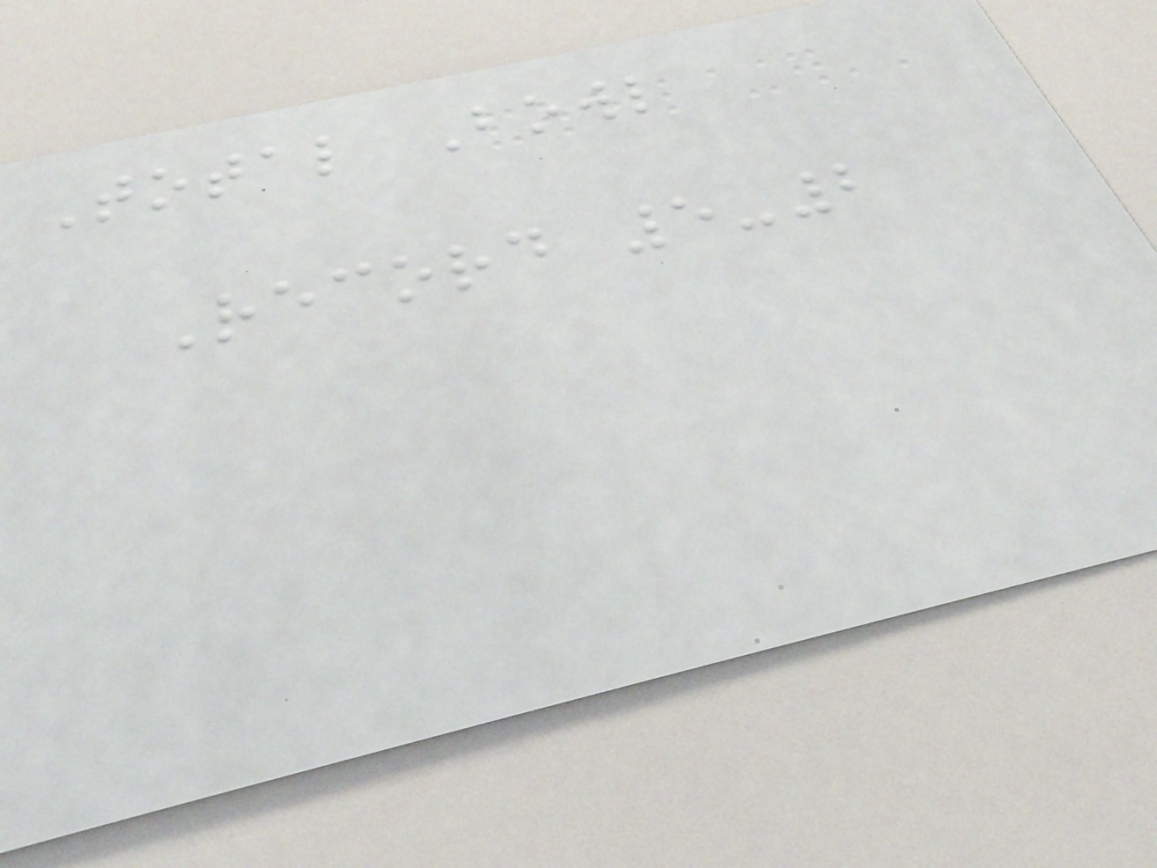Total Bowl
Record 5-2
